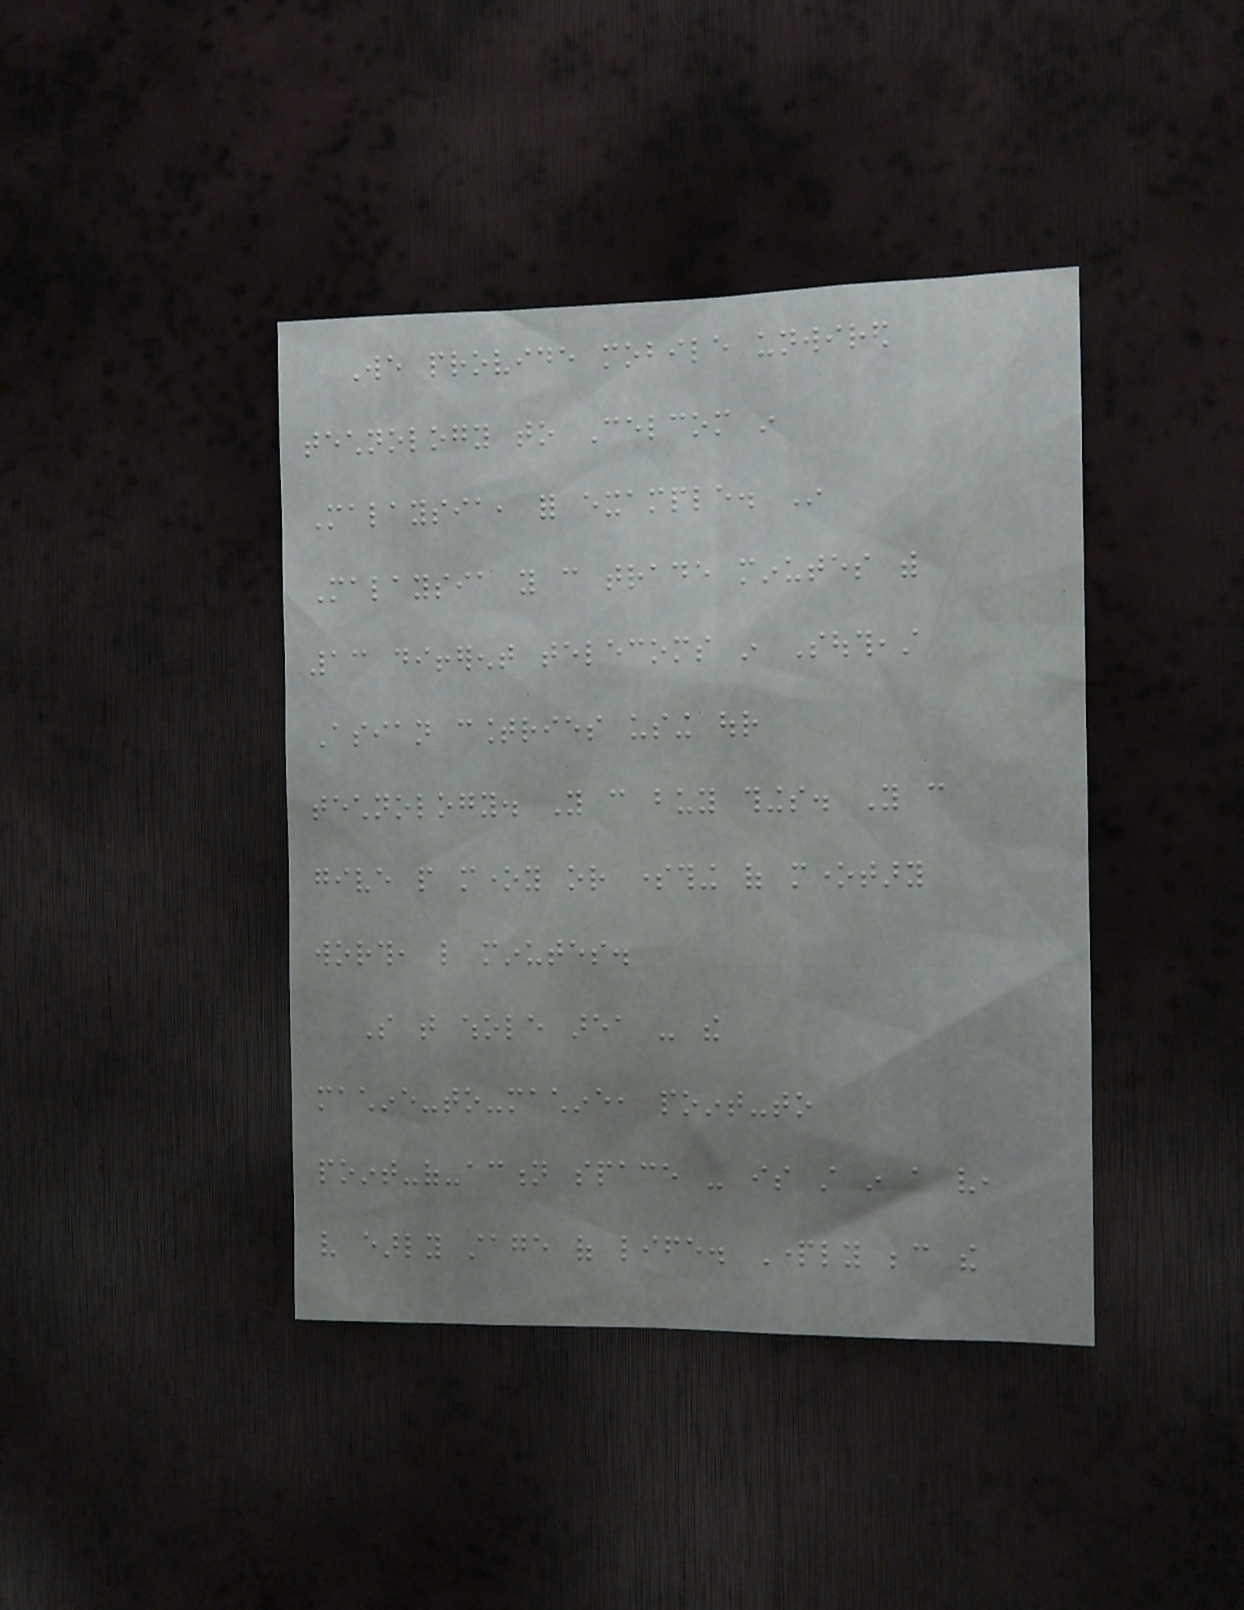We provide mobile unwired
technology to Celcom in
Malaysia, for example. In
Malaysia you can trade minutes with
13 different telecoms in Southeast
Asian countries using our
technology. You can buy things. You can
give people money or something of monetary
worth, like minutes.
So that whole area - the
machine-to-machine, point-to
point-of-action space - is still in a very,
very early stage of life. Partly because the
